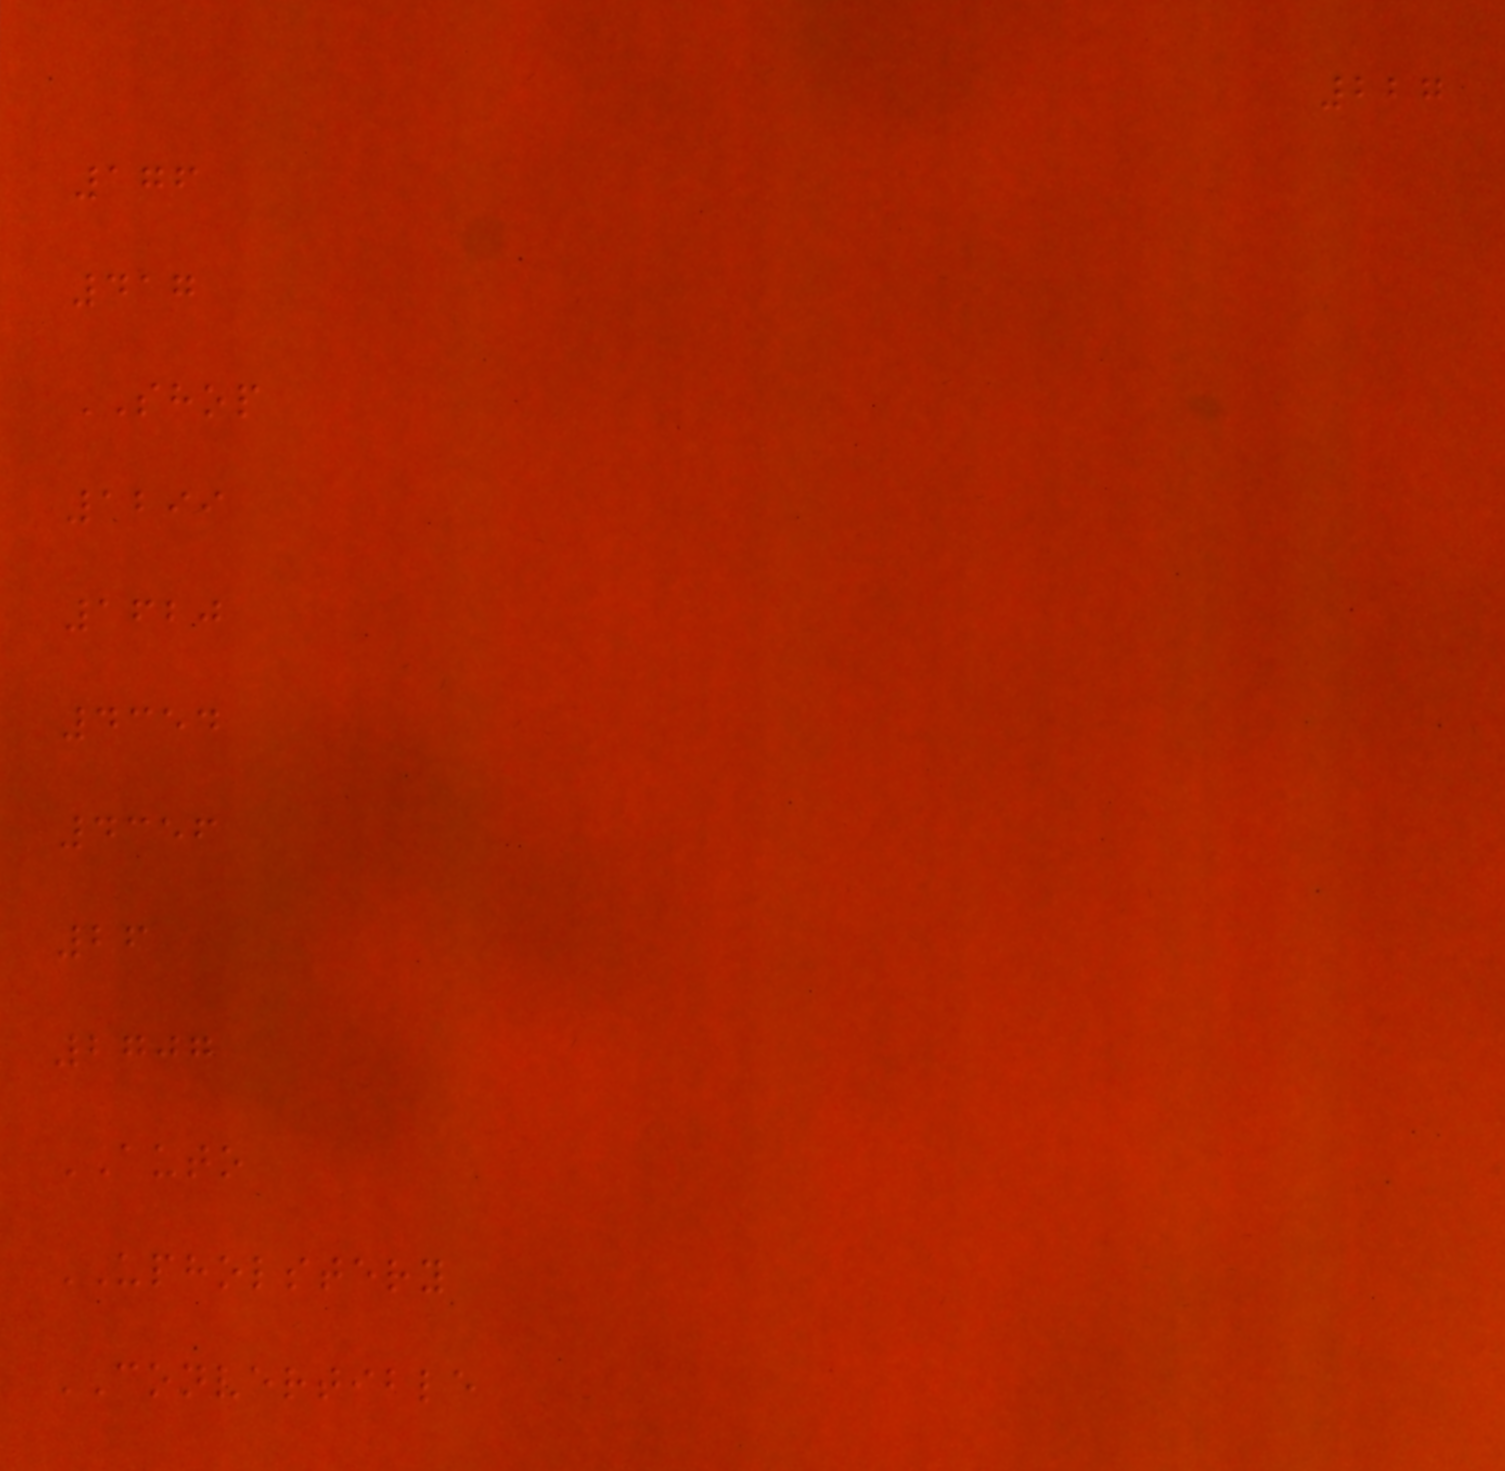227
176
417
SHOP
1299
1620
4354
4356
26
2707
AUTO
UPHOLSTERY
CONVERTIBLE
